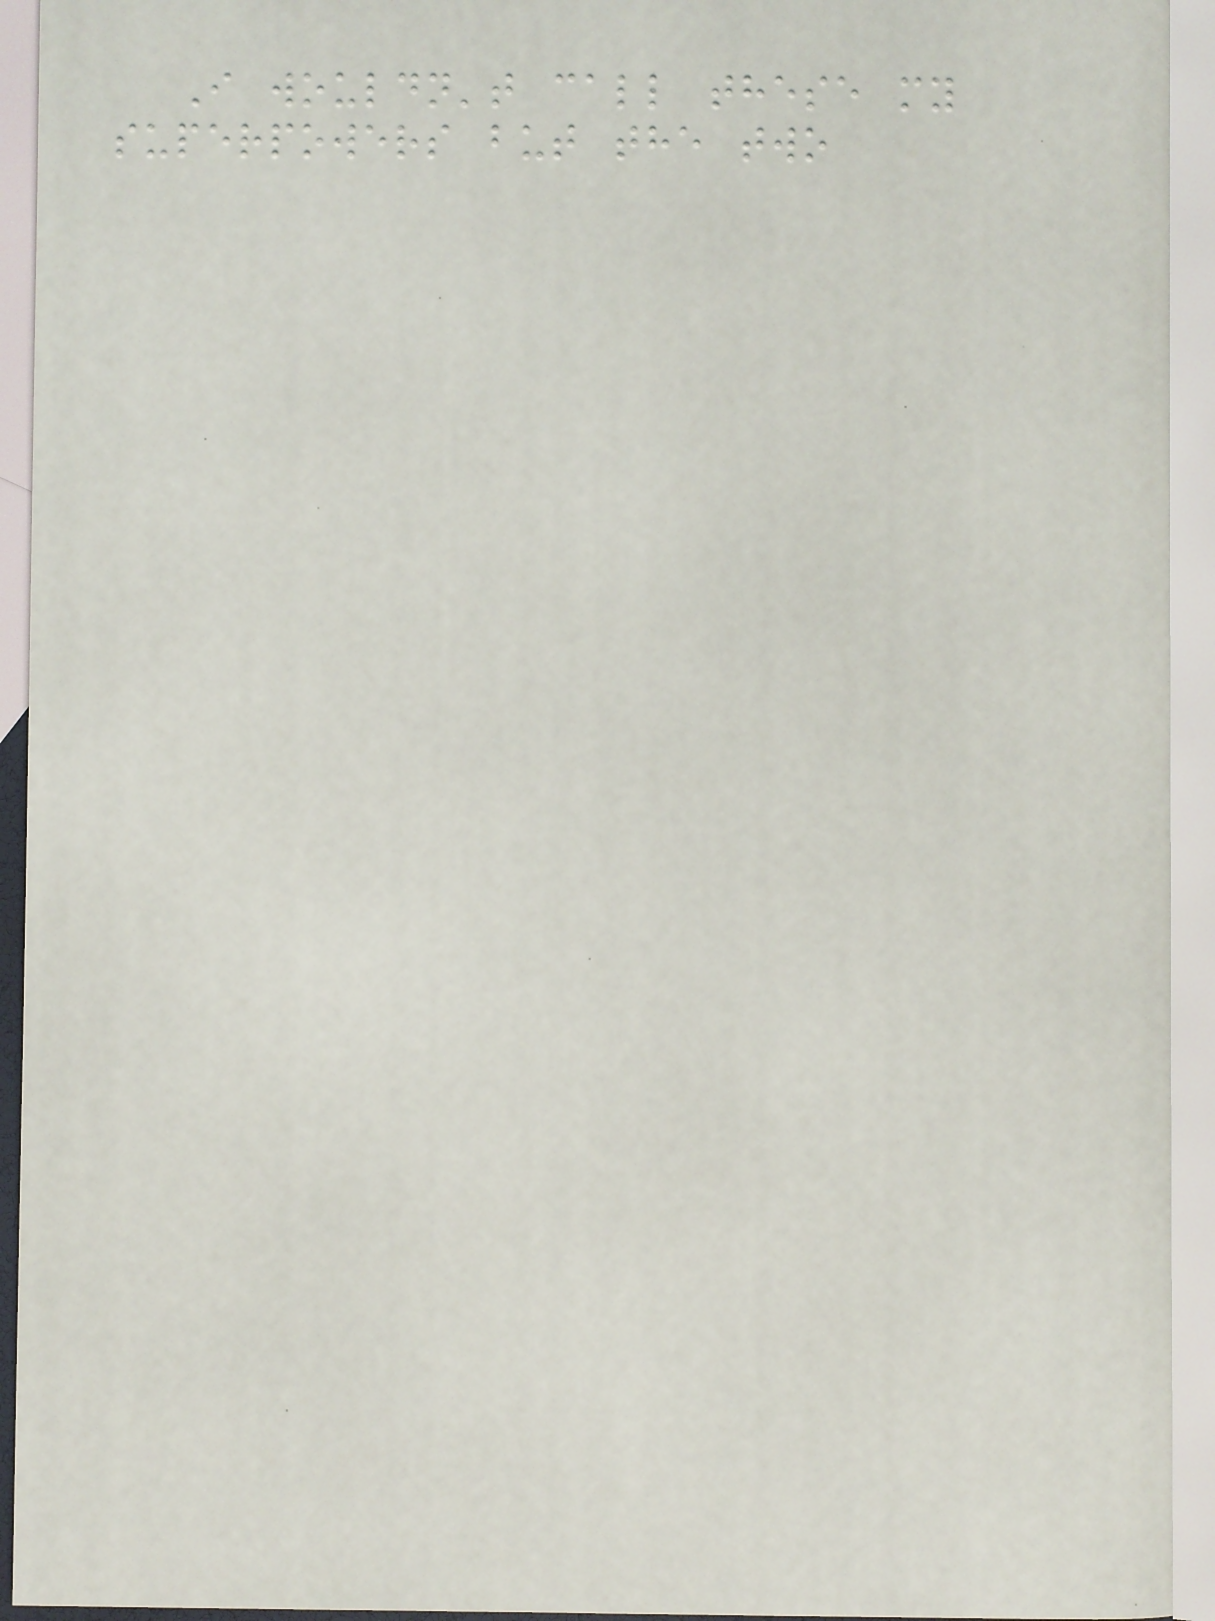I wouldn't call these my
superpowers but the two
